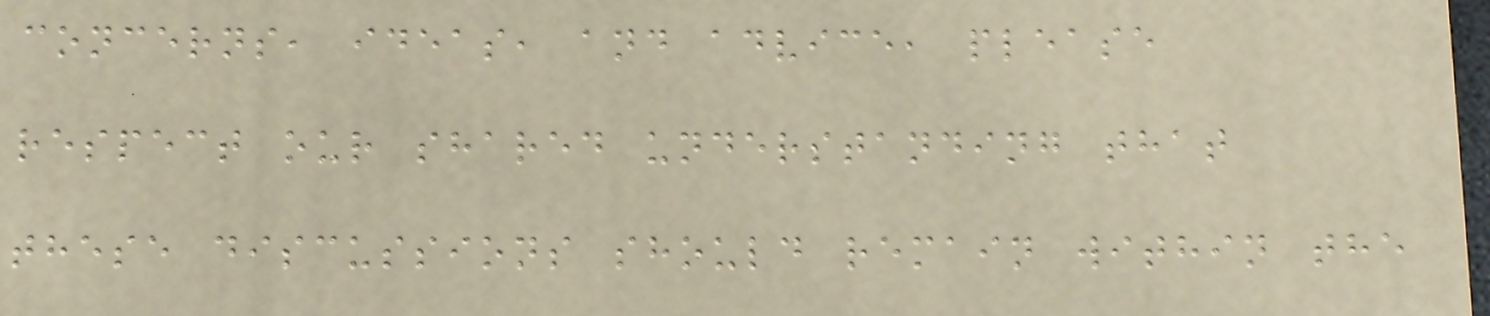concerns, ideas, and advice, please
respect our shared understanding that
these discussions should remain within the
